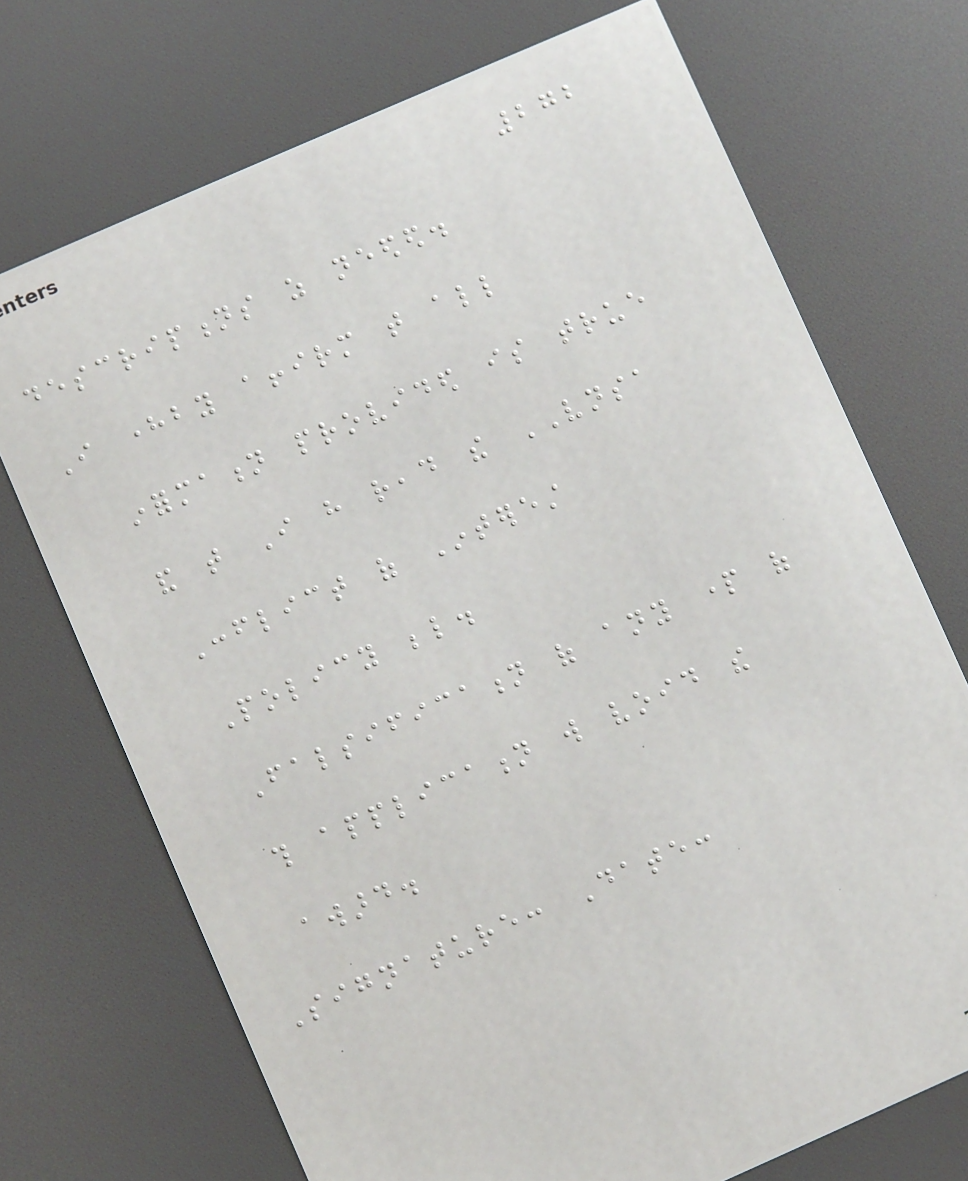272
descriptions as needed.
I hereby affirm that all
information provided is true
and that I have read the VNSA
Conflict of Interest
Policy below.
Falsification of any part of
this application will void the
award.
Signature: Date:
